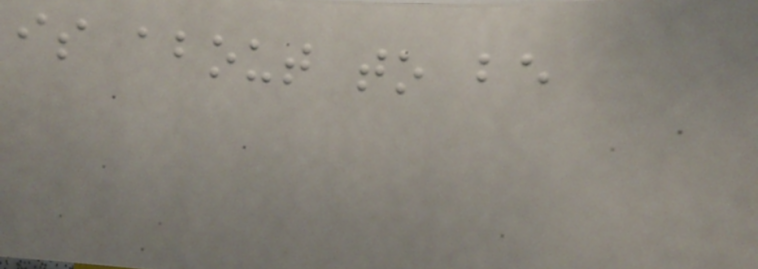is about to be
